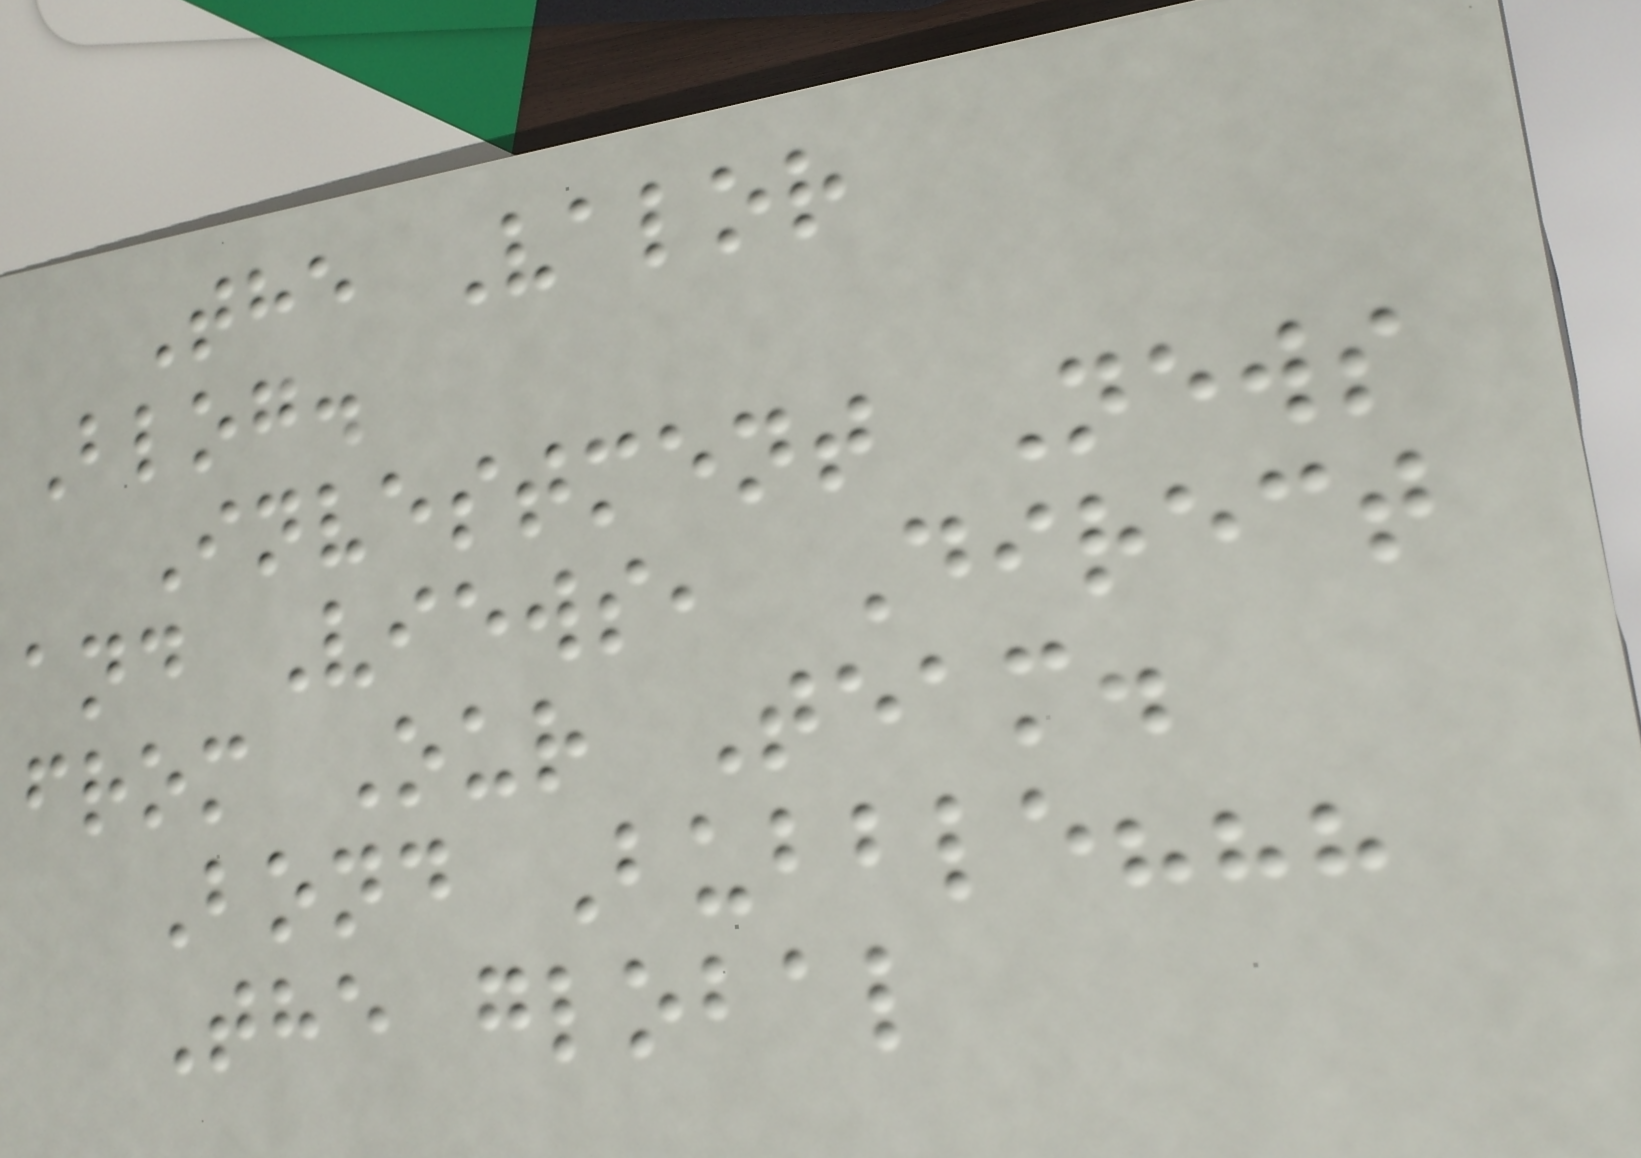The Valor
Blog.
Investment News
and Views, Direct
from Our Team.
Bond Bubble???
The global
